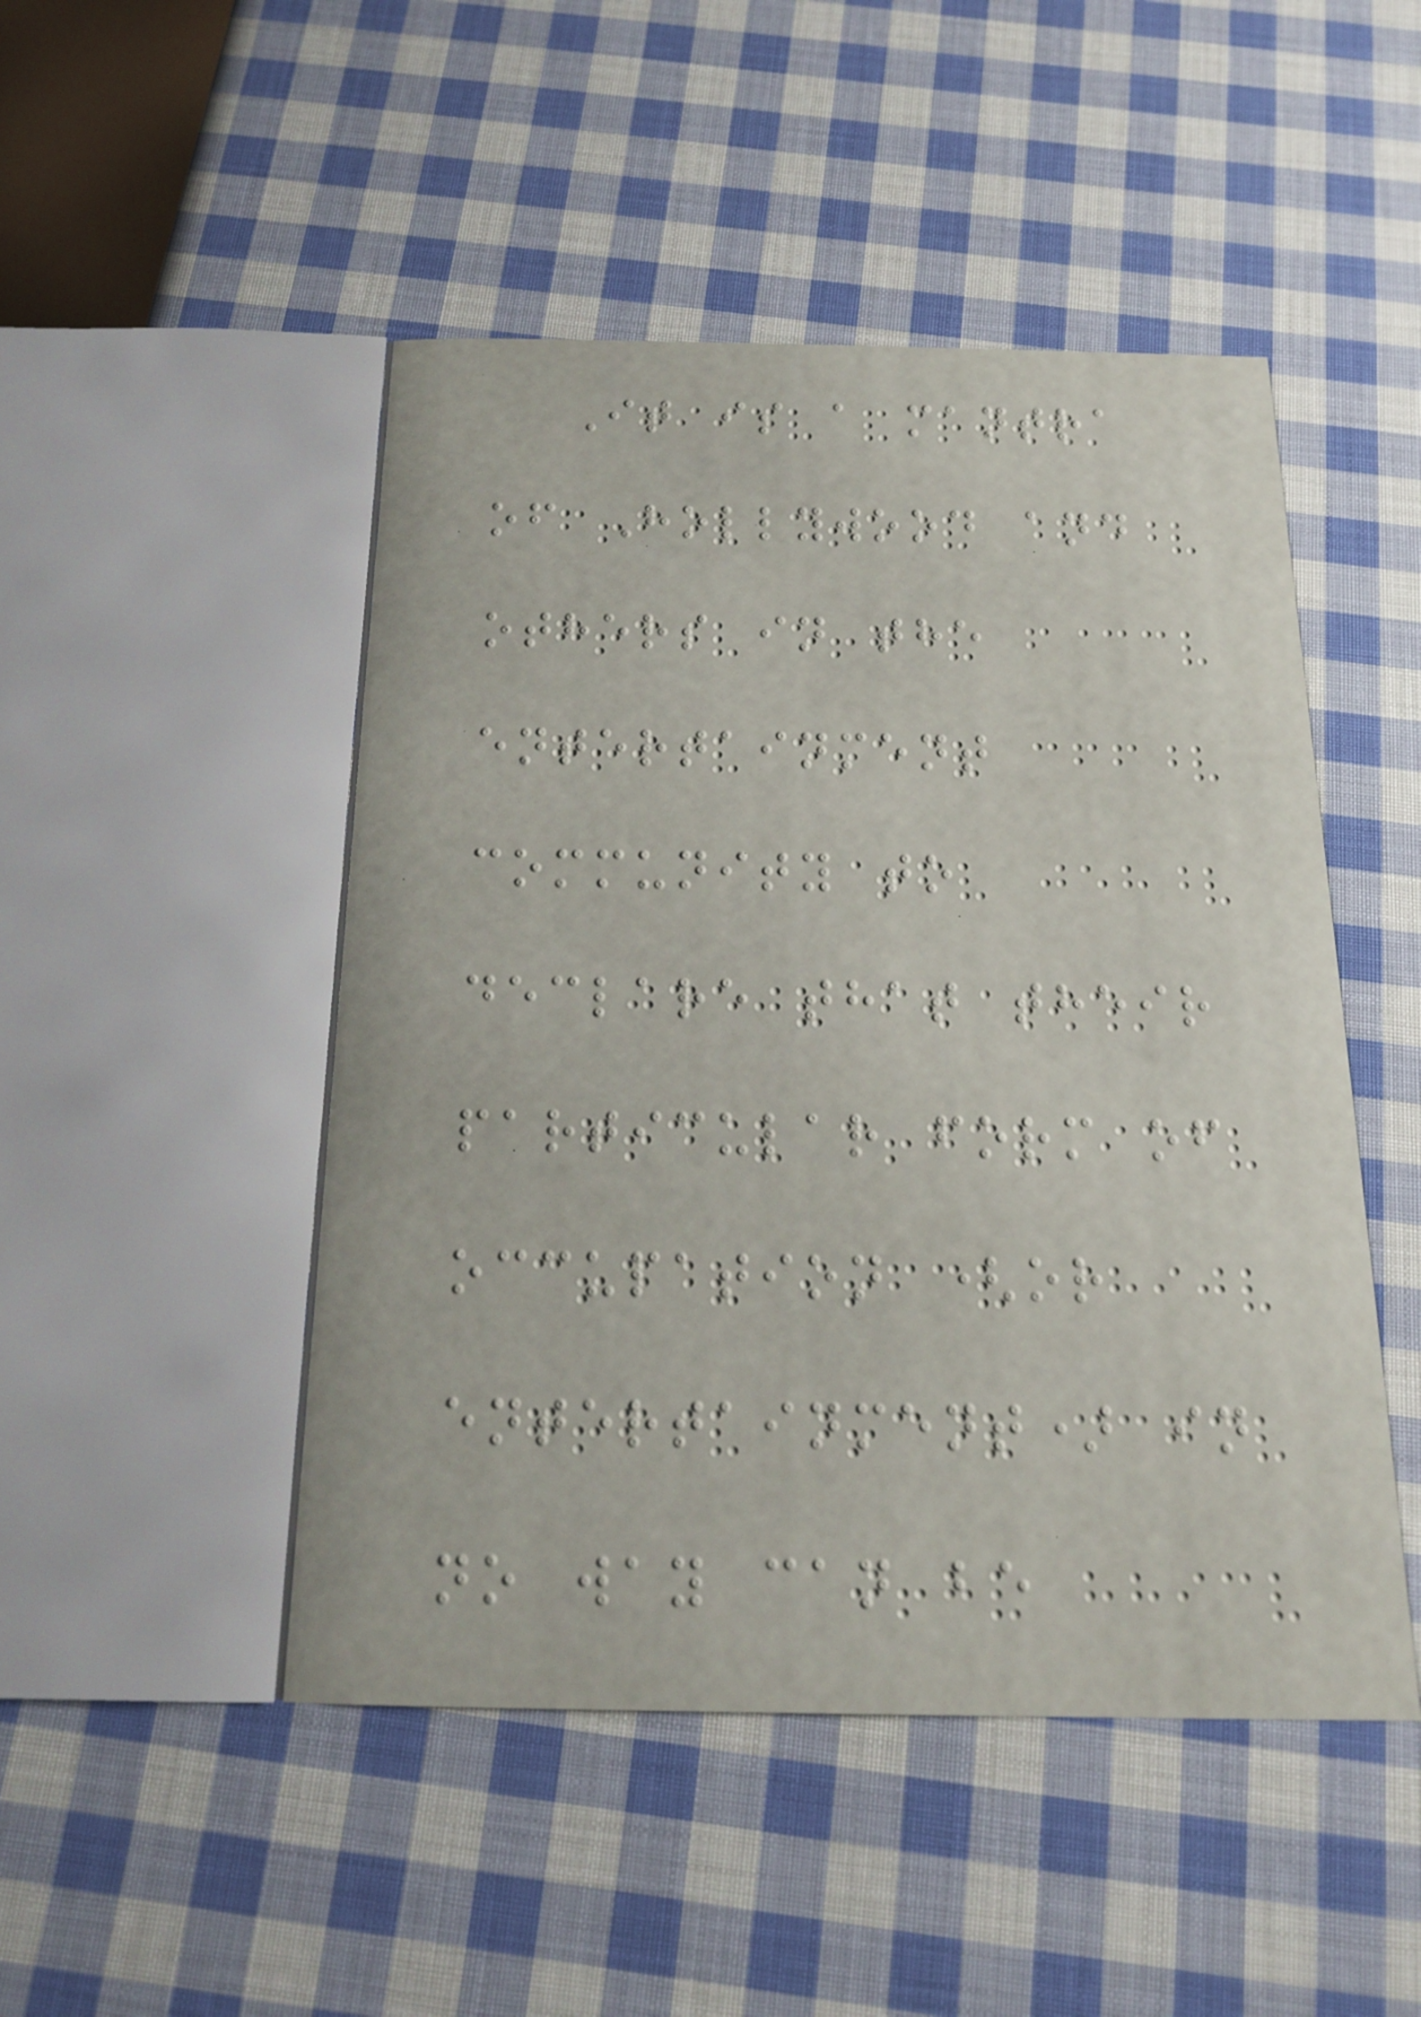It is a mantra
of Hollywood and
others in the
entertainment
community to
declare that their
particular form of
occupation (or
entertainment) in
no way can be
